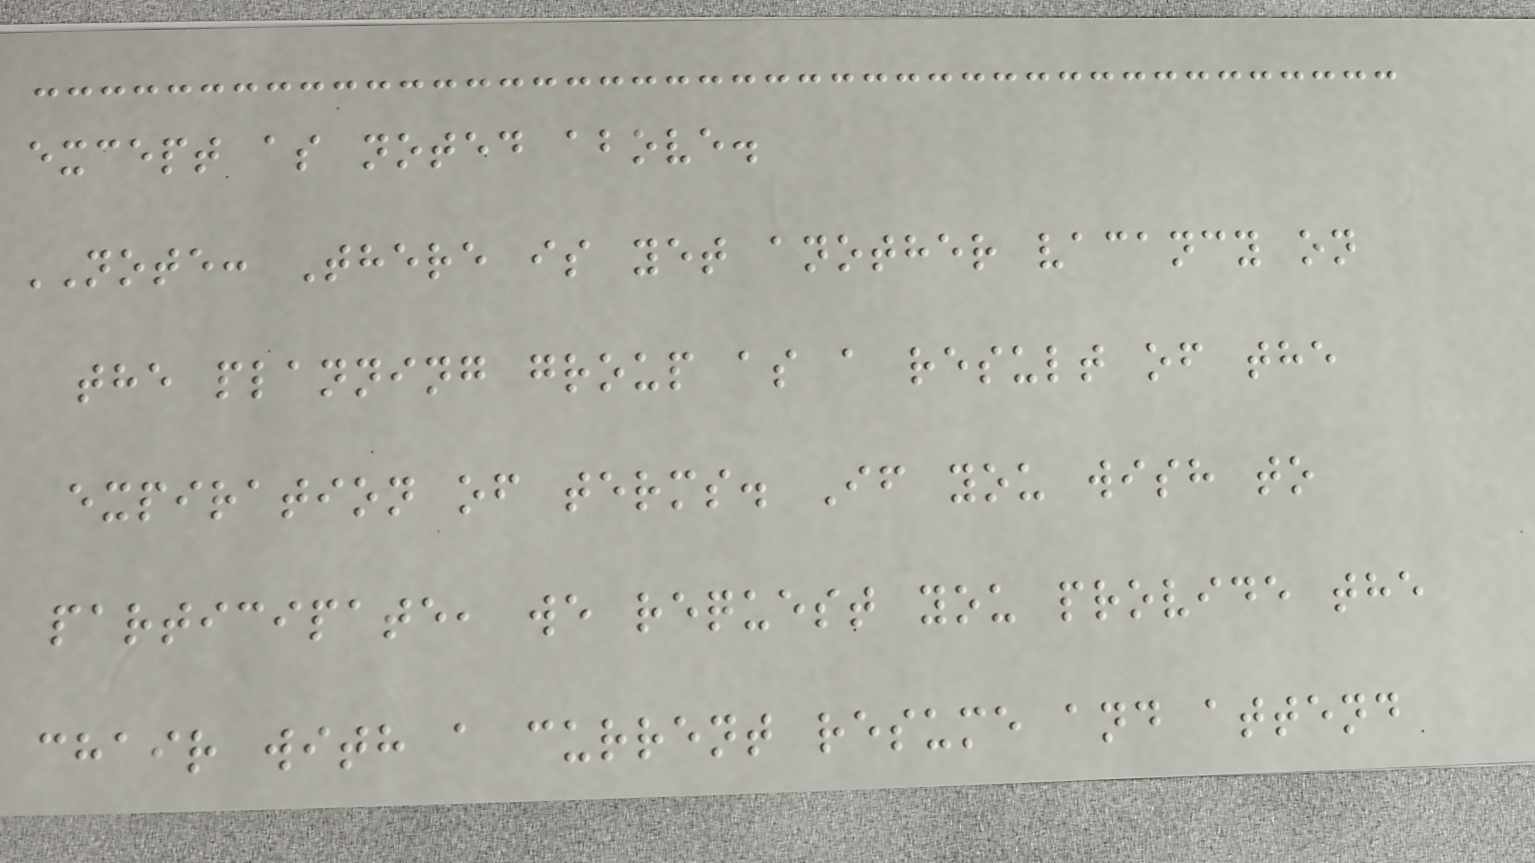except as noted above.
NOTE: There is yet another vacancy on
the planning group as a result of the
expiration of terms. If you wish to
participate, we request you provide the
chair with a current resume and attend
